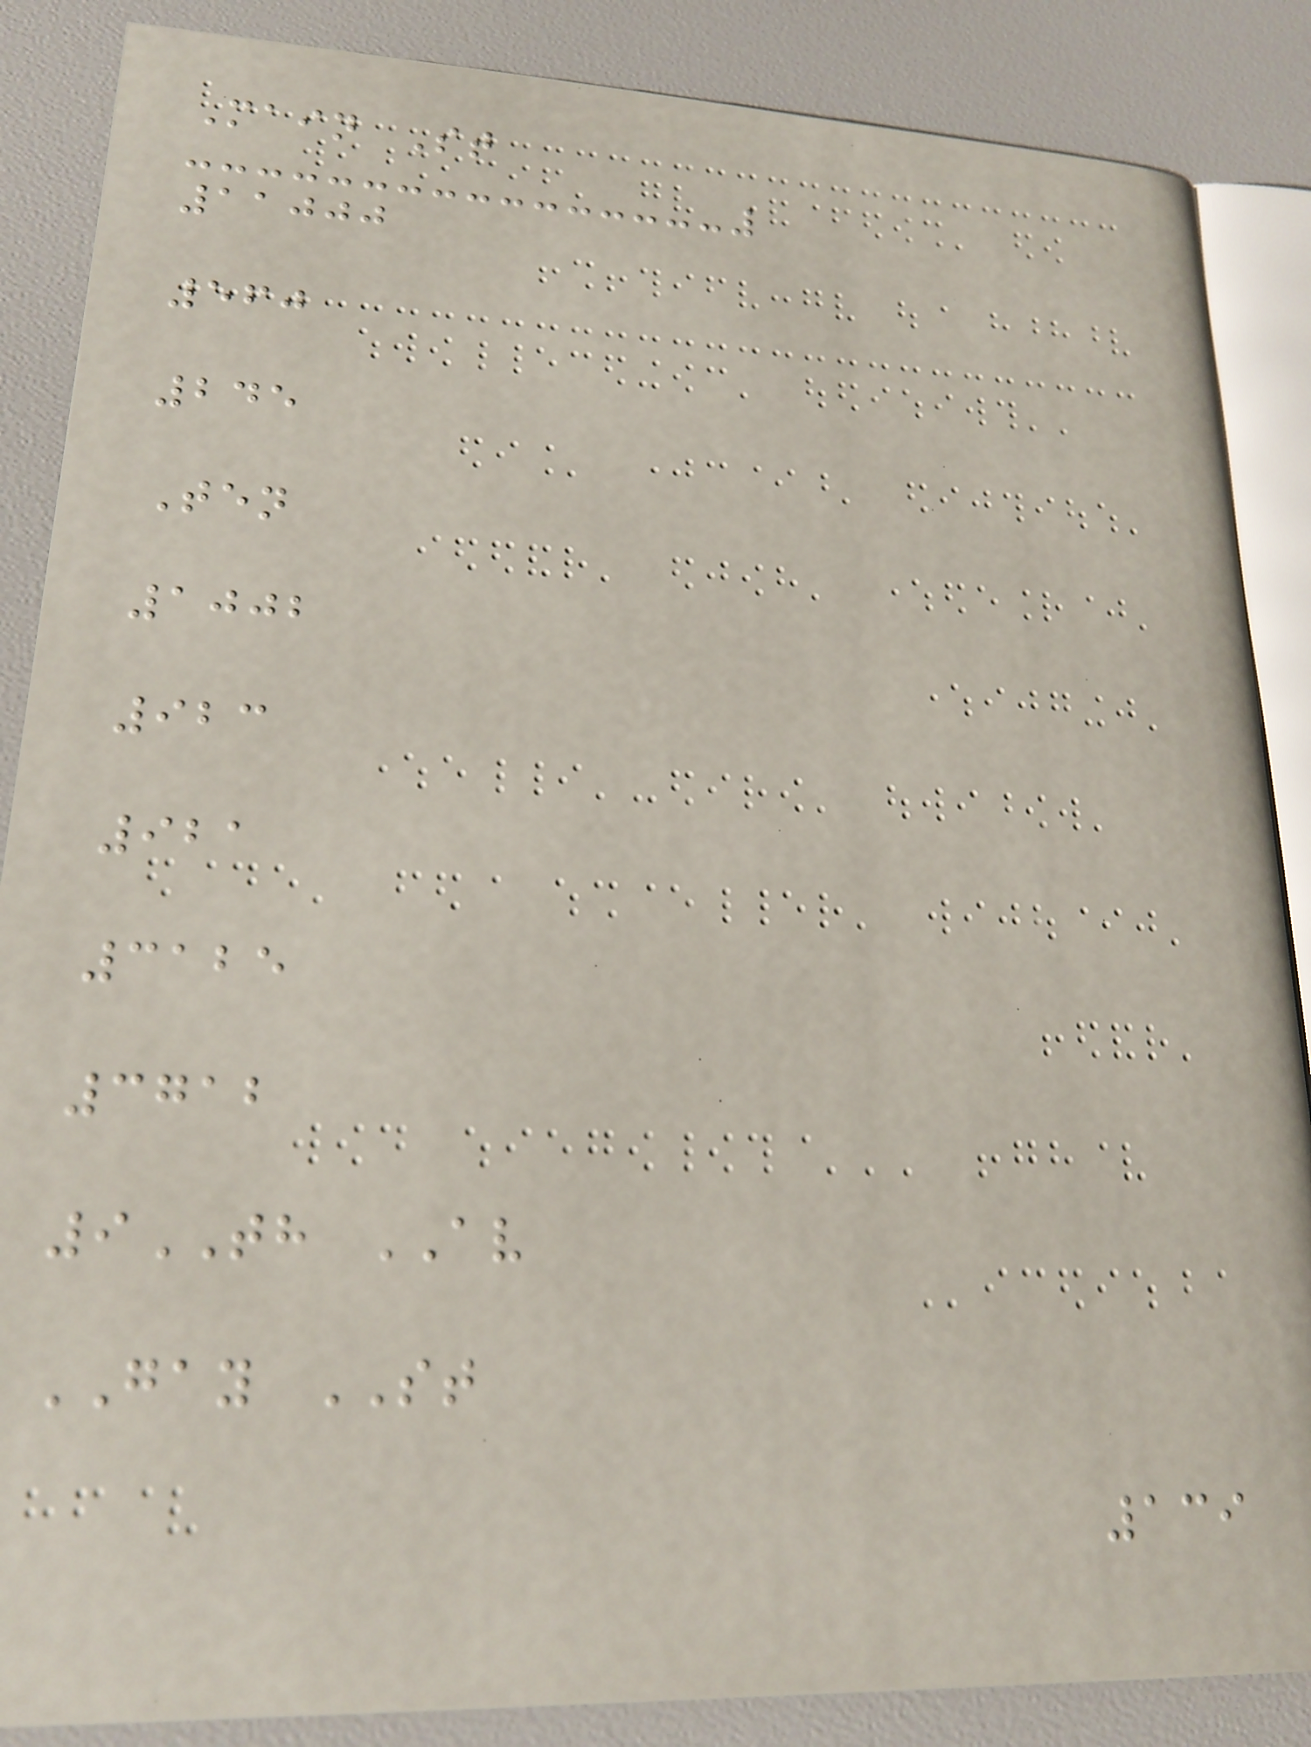Main St
11000
560
245
Ten
1002
923
921
3125
3712
9TH AV
GAY ST
139
